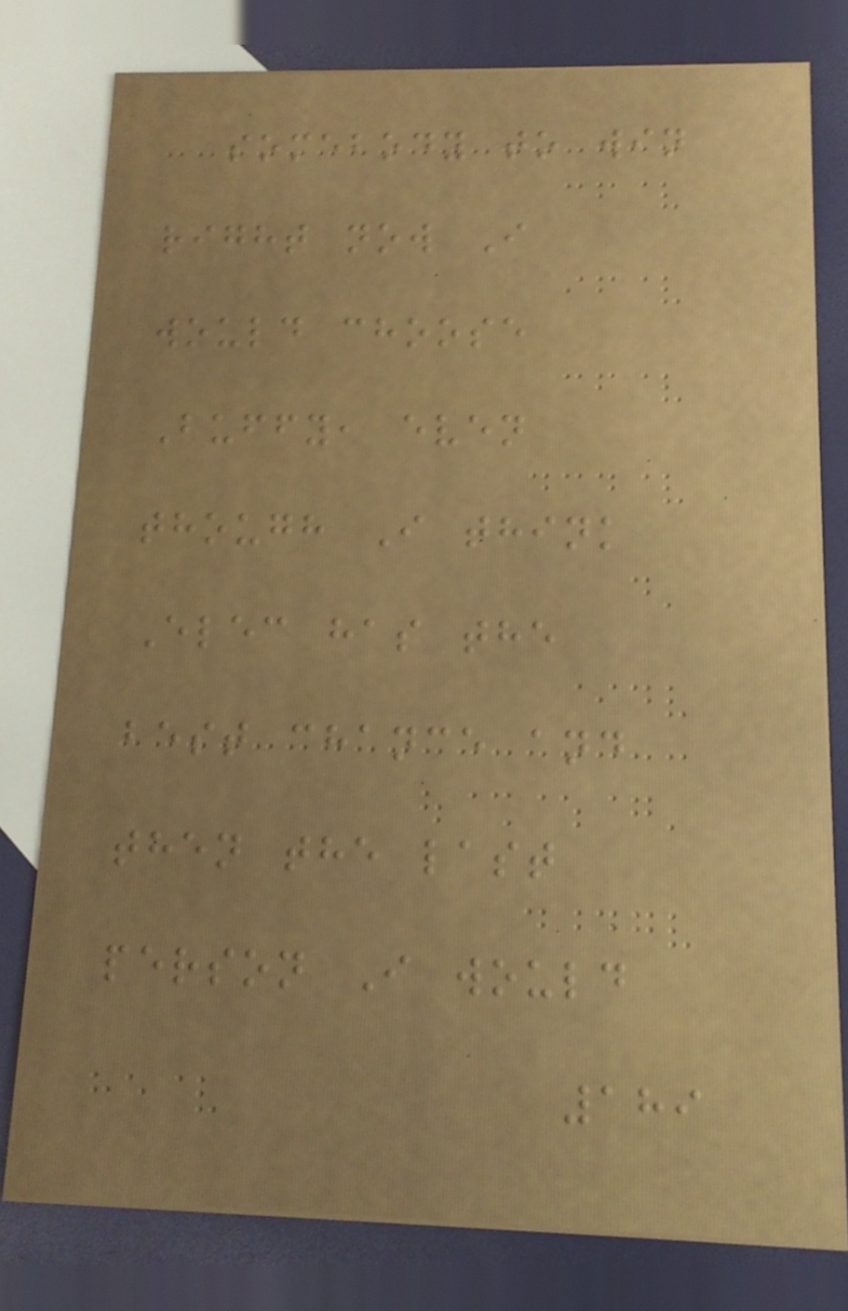somebody to win
right now I
would choose
Buffy, even
though I think
Elec has the
best chance and
then the last
person I would
189
